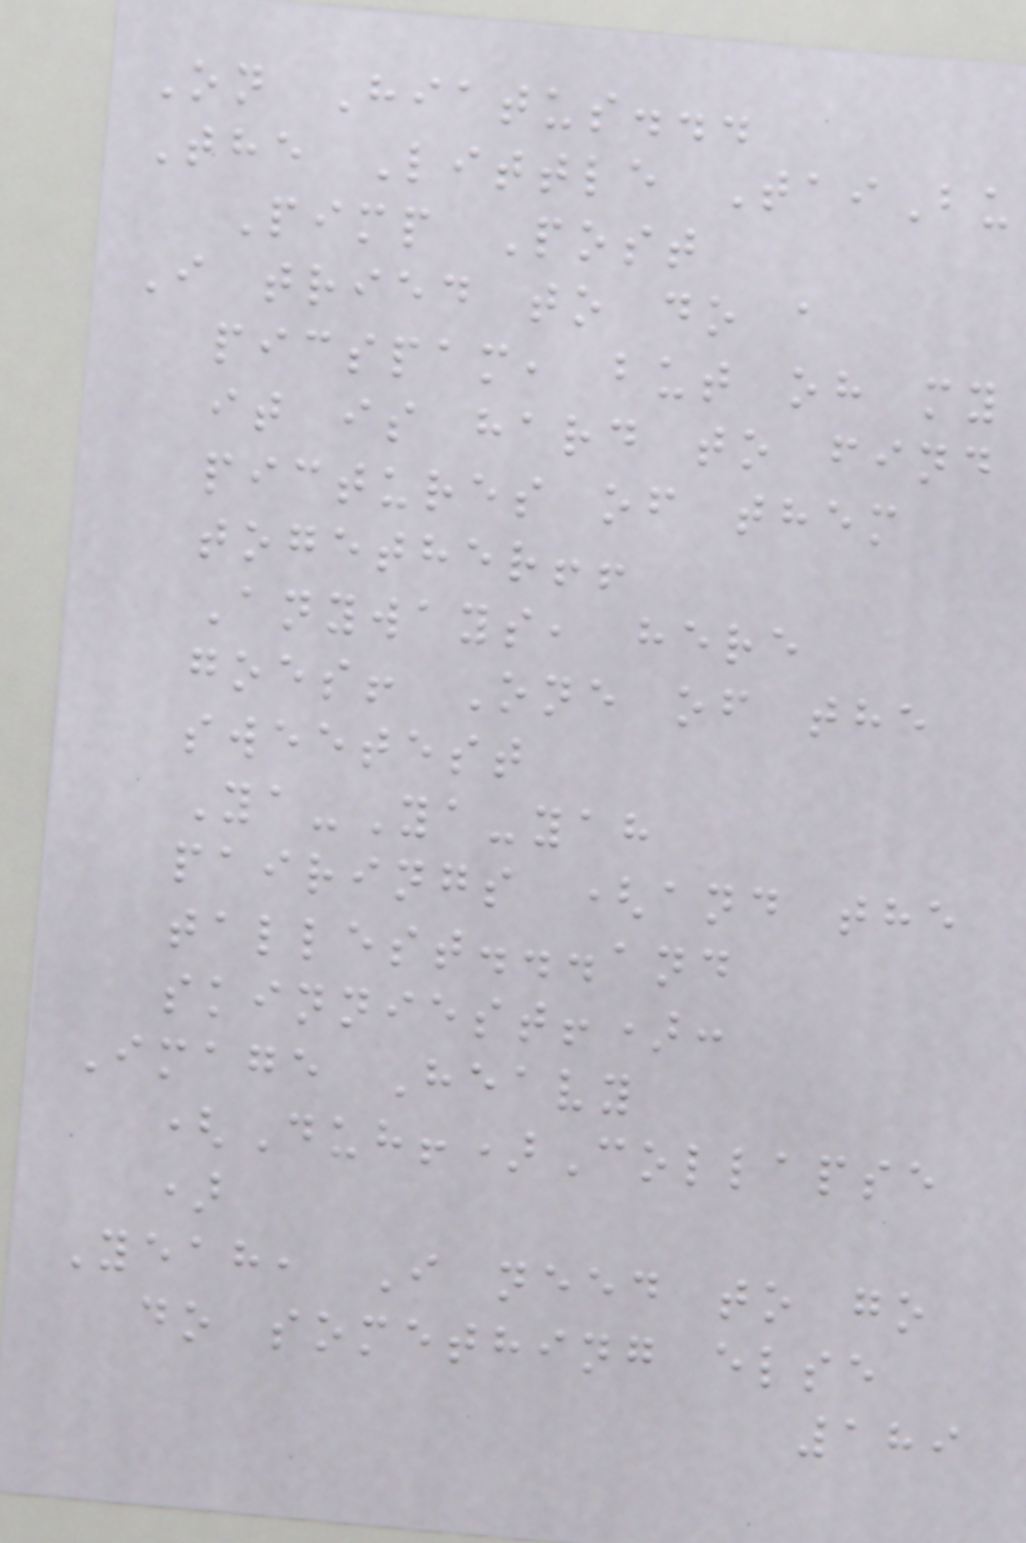On Hiatus...
The Little TaiBu
Pimp Post
I tried to do a
picspam, but oh my
it is hard to find
pictures of them
together!!
Anyways, here
goes! One of the
sweetest
Ya-Ya-yah
pairings (and the
tallest...and
skinniest!):
Image Heavy
(Duh!)Collapse
)
Yeah, I need to go
do something else
189
